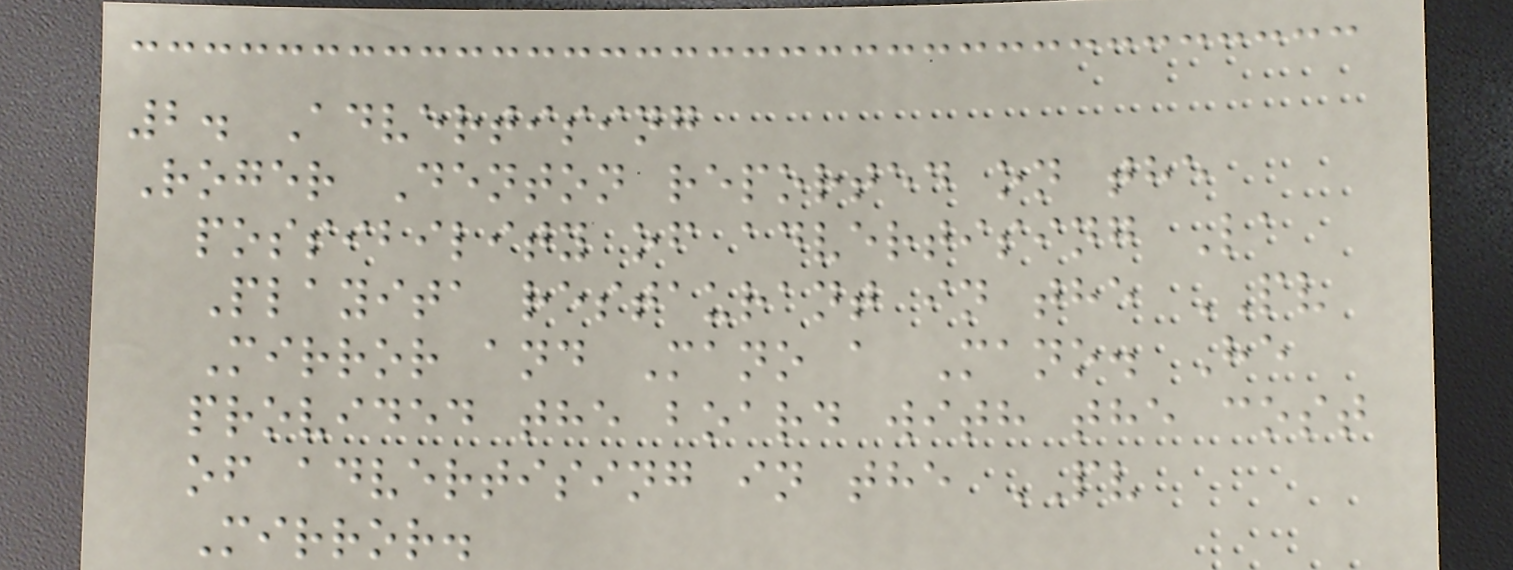2. Advertising
Roger Denton reported on the
possibility of advertising La
Playita restaurant in the PV
Mirror and Mano a Mano. He
provided the board with the cost
of advertising in the PV
Mirror.
